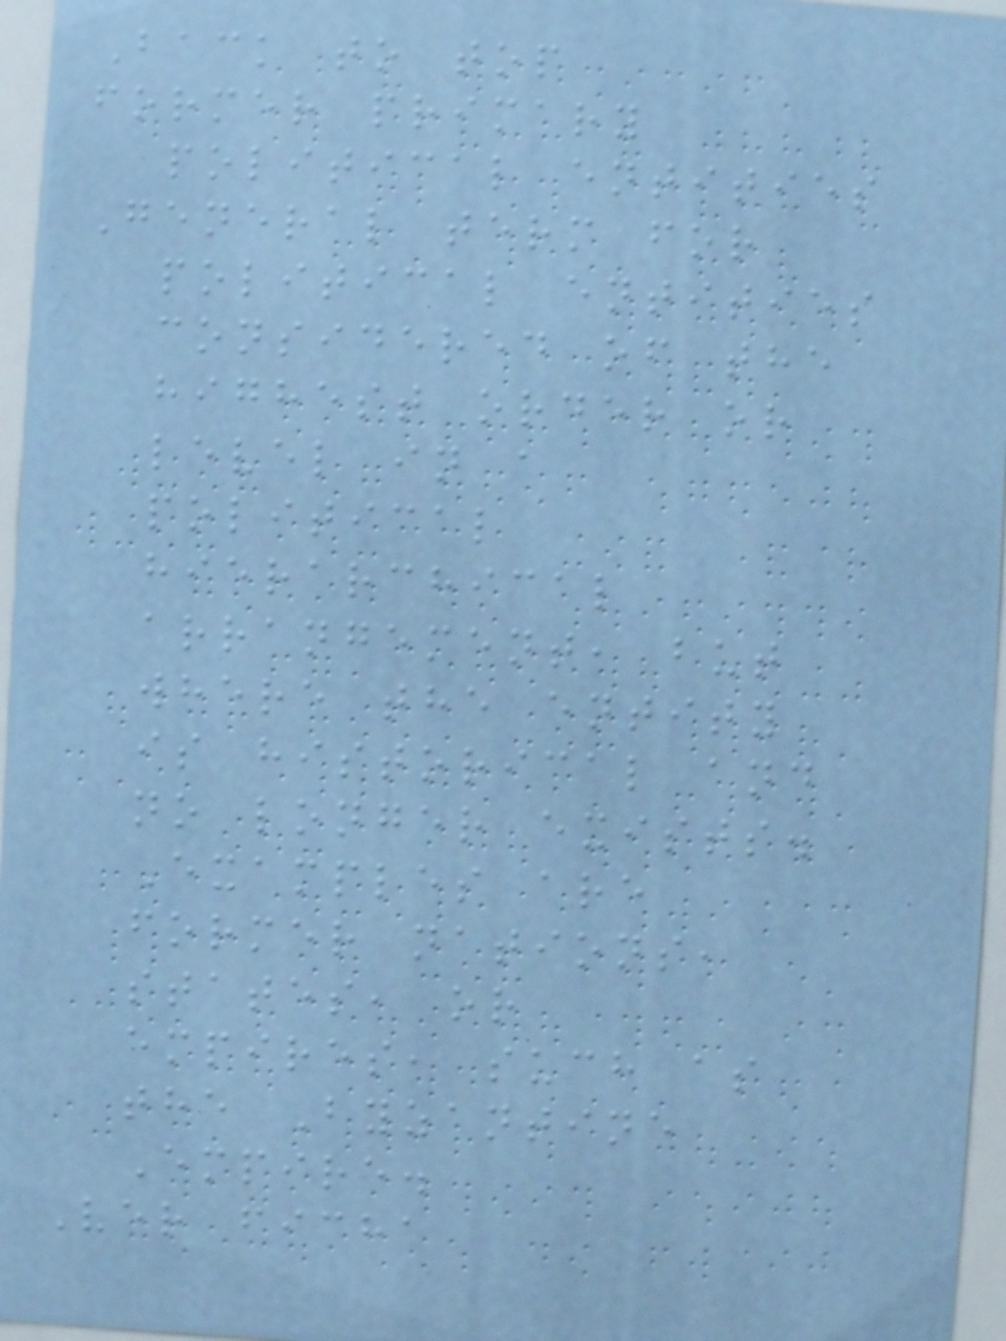Back to top
former primary
political entities
General term for
political entities
considered of the
highest order or
level in a
political
hierarchical
arrangement, but
where the entity
is historical and
no longer exists.
Examples are
former nations,
states, or
empires, such as
the Byzantine
Empire.
Ver ficha
